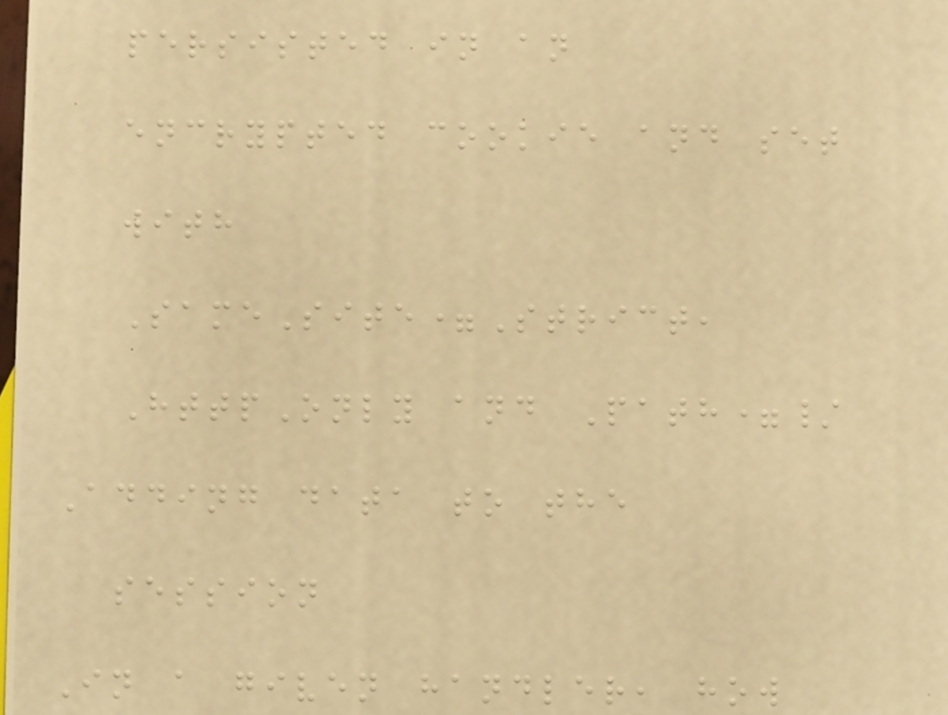persisted in an
encrypted cookie and set
with
SameSite=Strict,
HttpOnly and Path=/
Adding data to the
session
In a given handler, how
